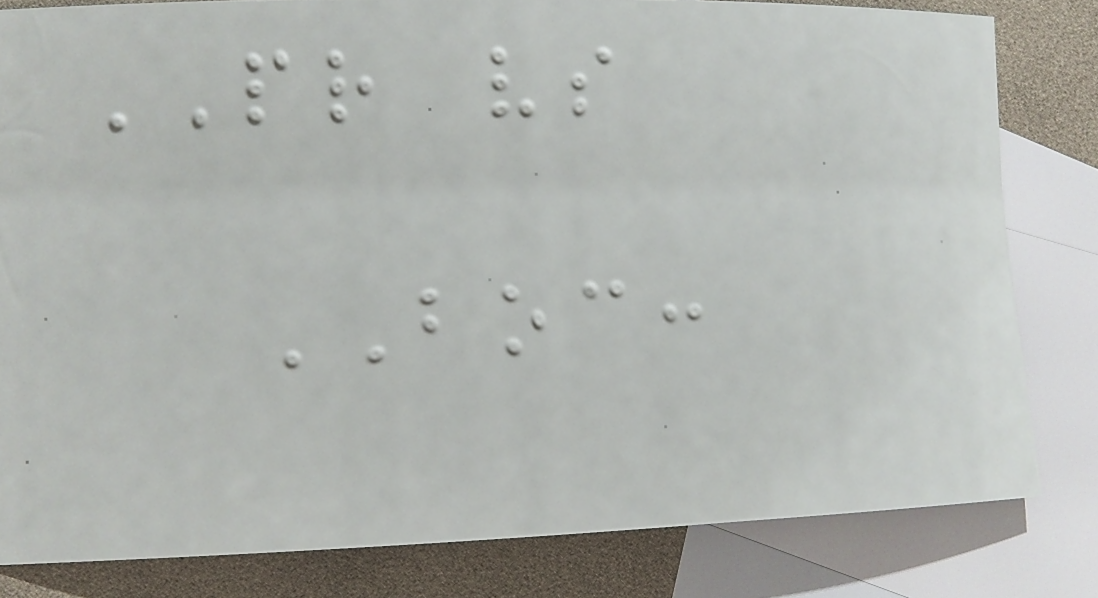PR vs
BOC:
